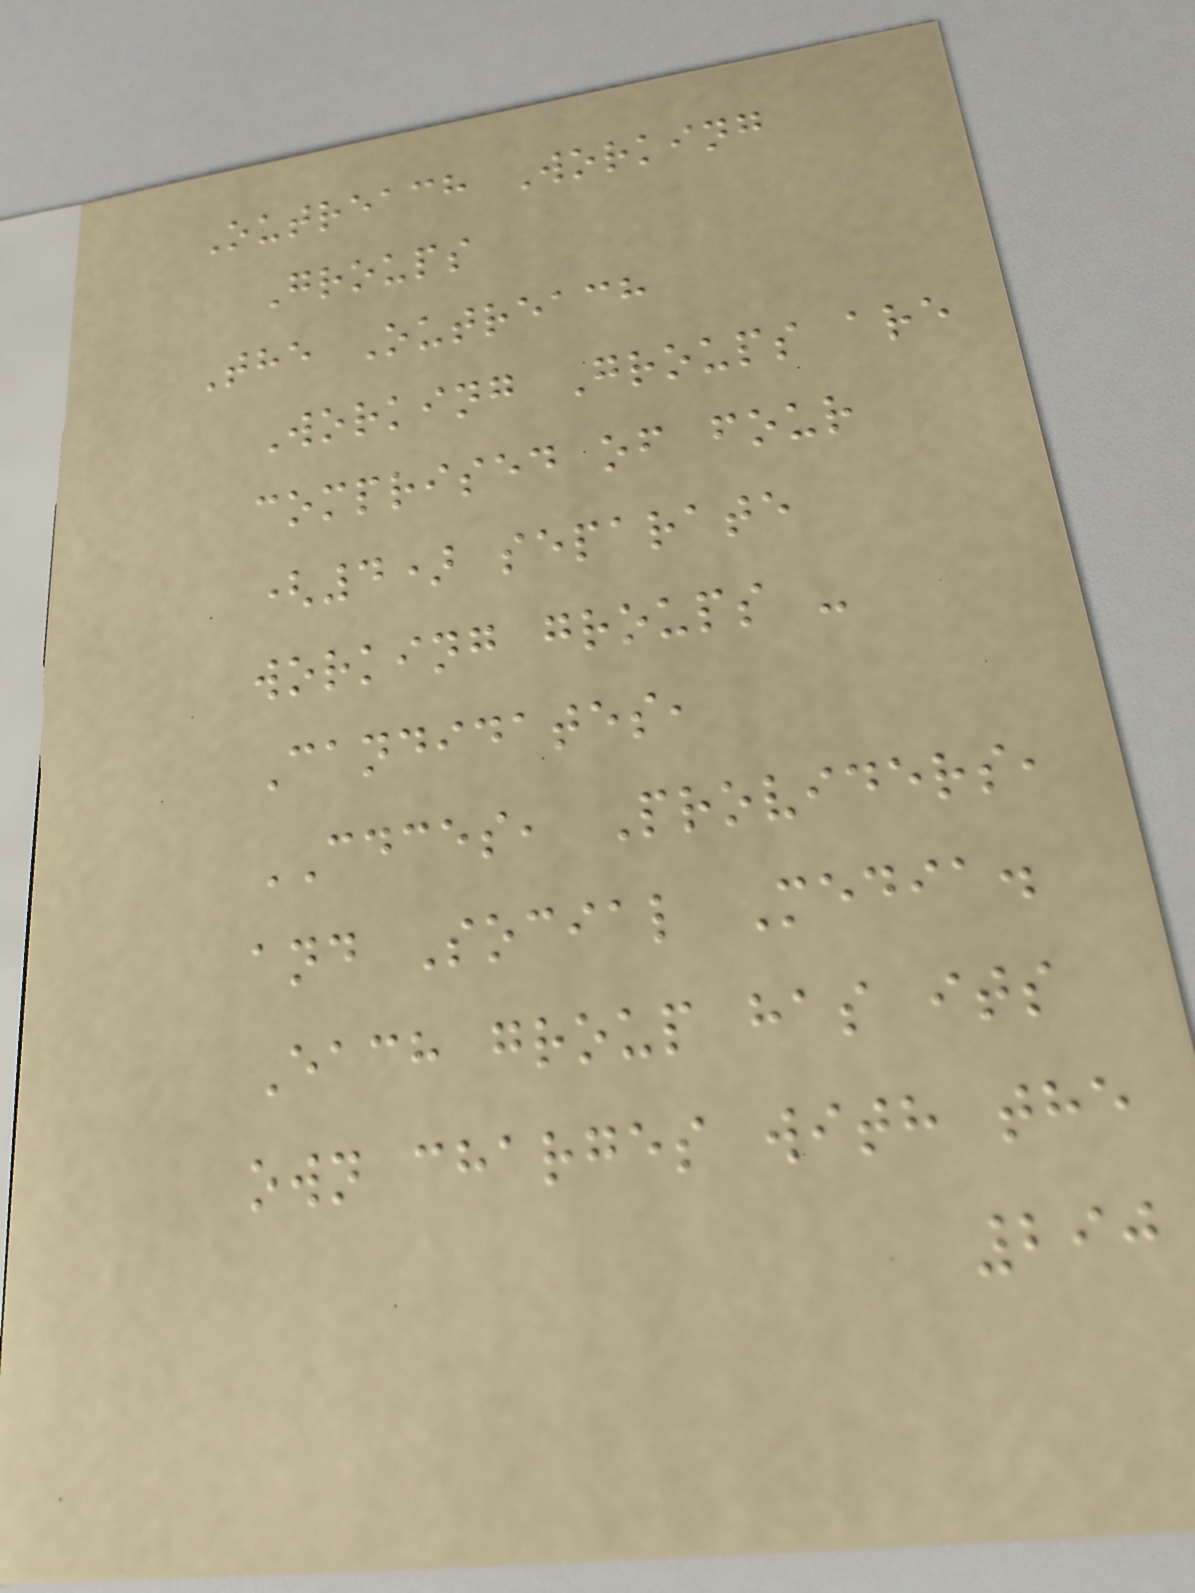Outreach Working
Groups
The Outreach
Working Groups are
comprised of four
(4) separate
working groups -
Candidates,
CDCES, Providers,
and Social Media.
Each group has its
own charges with the
290
